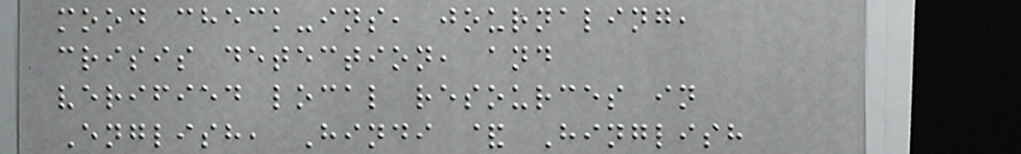mood check-ins, journaling,
crisis detection, and
verified local resources in
English, Hindi & Hinglish
